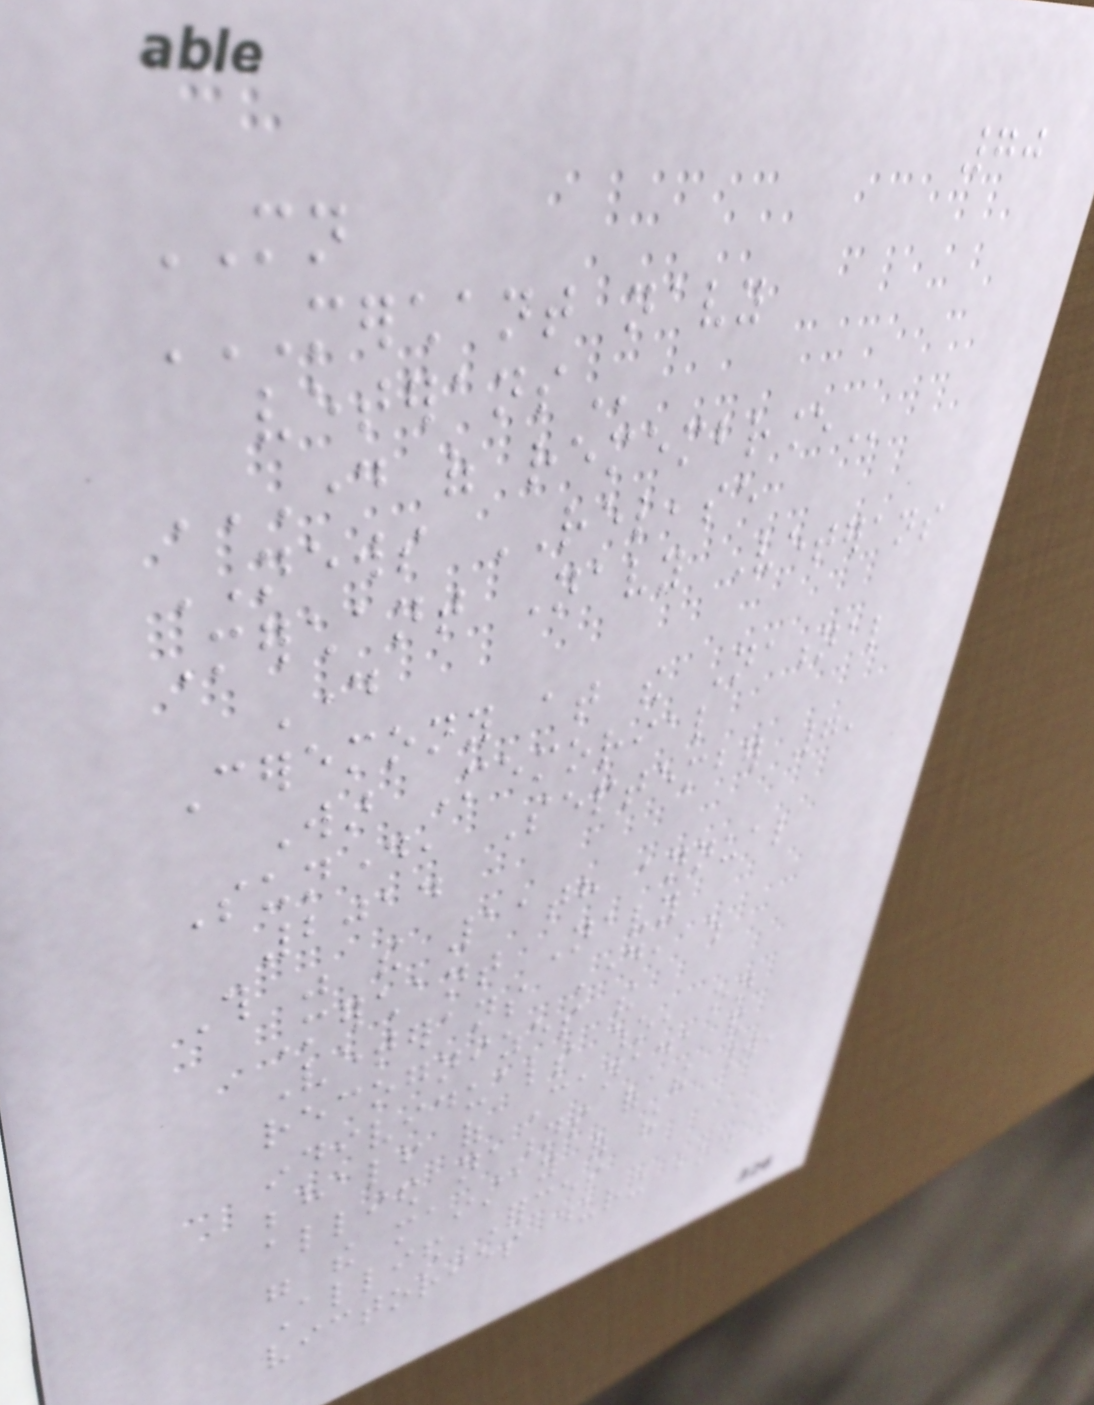70
MN
MERCHANT NAVY
VETERANS
DAY OF REMEMBRANCE
NEWS RELEASE
Merchant Navy Veterans
Day
Ceremony at the National
War Memorial
Sunday, September 7,
2014
This was the 11th annual
Merchant Navy
Veterans Day, which
recognizes the
individuals who, on
behalf of Canada and
allied nations of the world,
were the mainstay of the
Allied Forces
victories during both the
